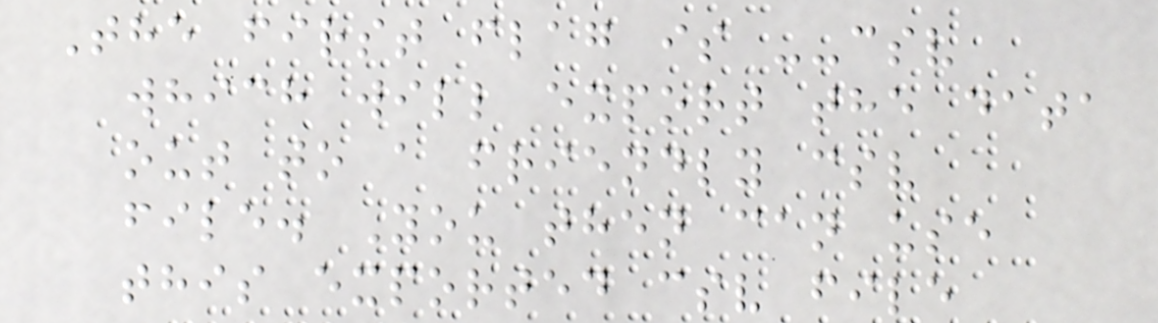The first flag is --csv
which will export the data
out to a friendly csv
file. You then can use
this exported csv file
